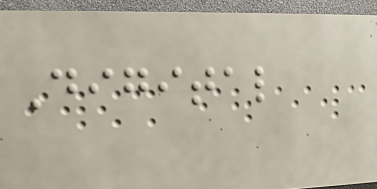Digital
